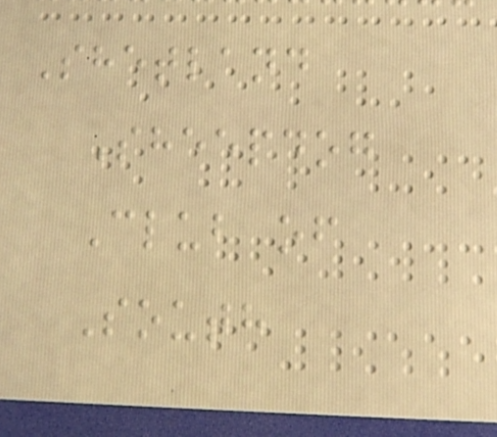Shetland
Sheepdog
Club of
South
